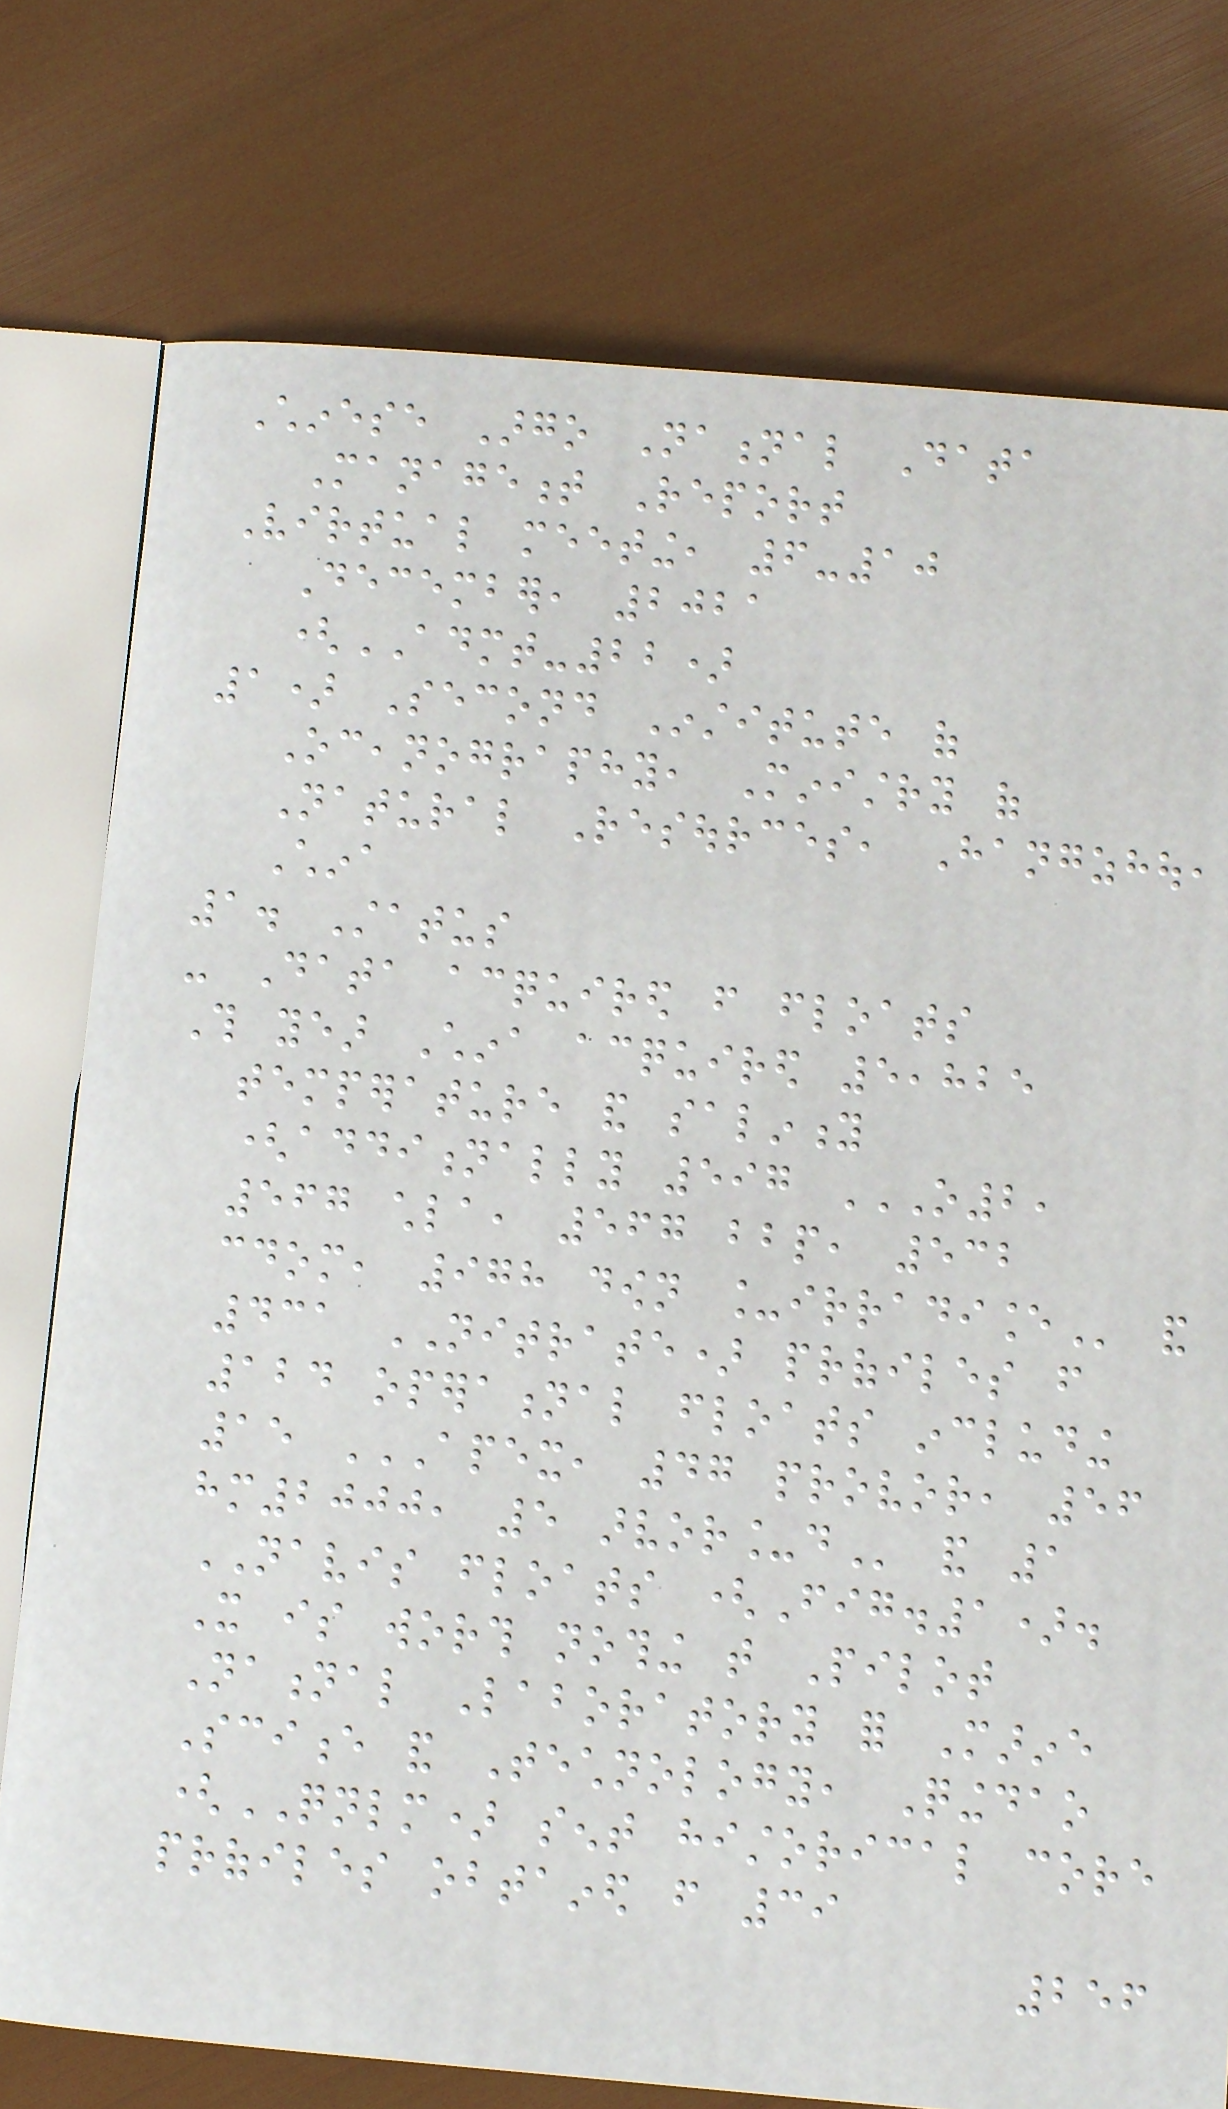Chinese Argo National Data
Management Report
Virtual meeting, 6-10
December, 2021
(ADMT-22)
1) Second Institute of
Oceanography, Ministry of
Natural Resources, Hangzhou,
China
1. Status
- Data acquired from floats
This year China acquired 5,825
temperature and salinity
(additionally 597 O2,
567 CHLA, 567 BBP, 532
CDOM, 978 DOWN _IRRADIANCE and
431 NITRATE) profiles from
124 operational floats including
15 APEX, 47 PROVOR, 56
HM2000, 5 ARVOR_D and 1
NAVIS floats (Fig.1).
It is worth nothing that Pilot
National Laboratory for Marine
Science and Technology, Qingdao
(QNLM) sent historical core
profiles obtained from 39
256
